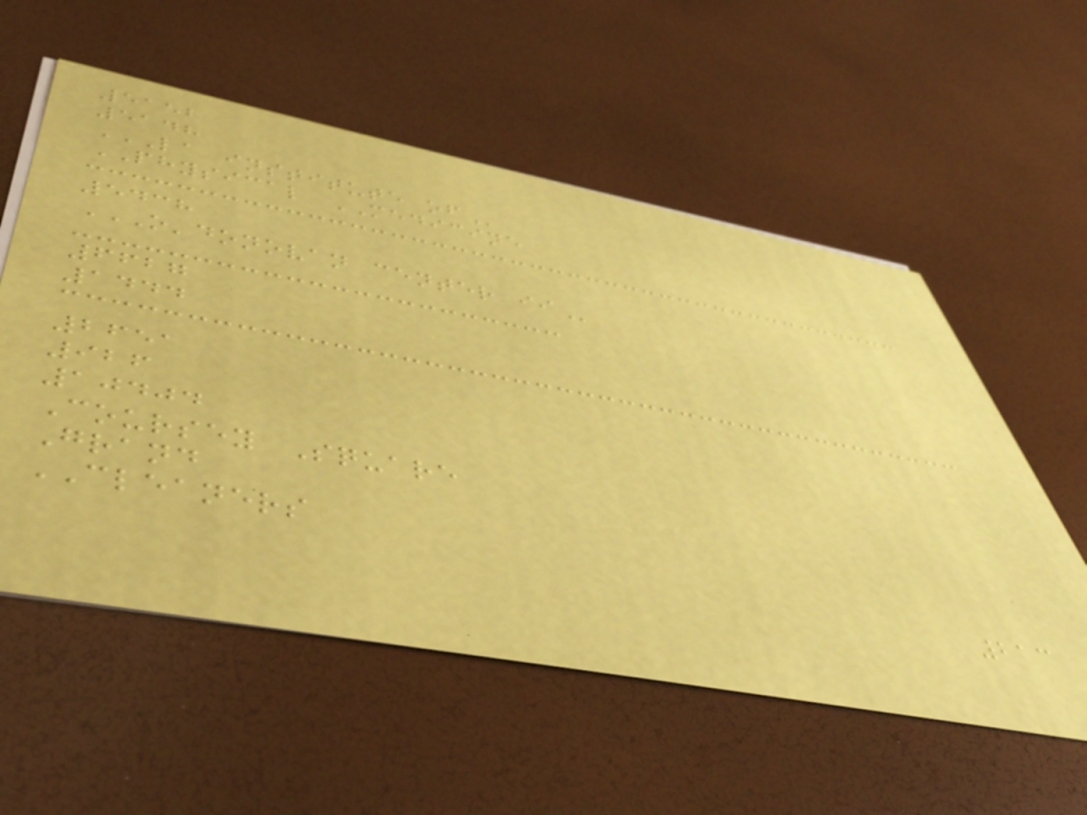5152
5148
LA INSTITUTE OF
PHYSICAL MEDICINE
5438
O'DONOVAN CENTER II
6627
1444
2651
926
10404
Coursey Square
Grand
CLEANERS
213
